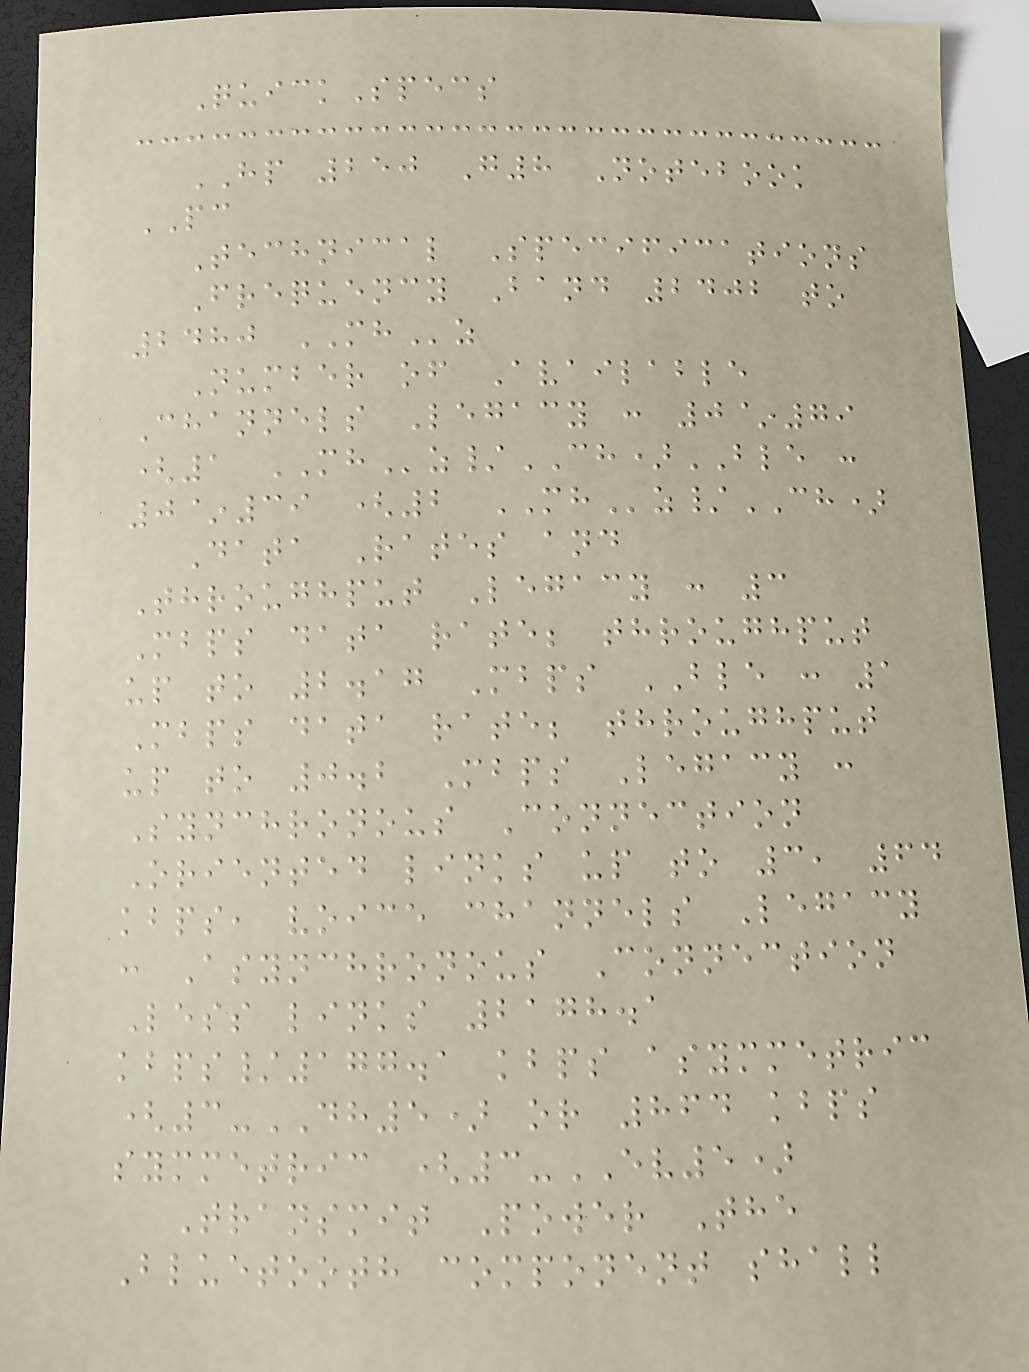QuickSpecs
HP 250 G8 Notebook
PC
Technical Specifications
Frequency Band 2402 to
2480 MHz
Number of Available
Channels Legacy : 0~79
(1 MHz/CH)BLE :
0~39 (2 MHz/CH)
Data Rates and
Throughput Legacy : 3
Mbps data rate; throughput
up to 2.17 Mbps BLE : 1
Mbps data rate; throughput
up to 0.2 Mbps Legacy :
Synchronous Connection
Oriented links up to 3, 64
kbps, voice channels Legacy
: Asynchronous Connection
Less links 2178.1
kbps/177.1 kbps asymmetric
(3-DH5) or 864 kbps
symmetric (3-EV5)
Transmit Power The
Bluetooth component shall
